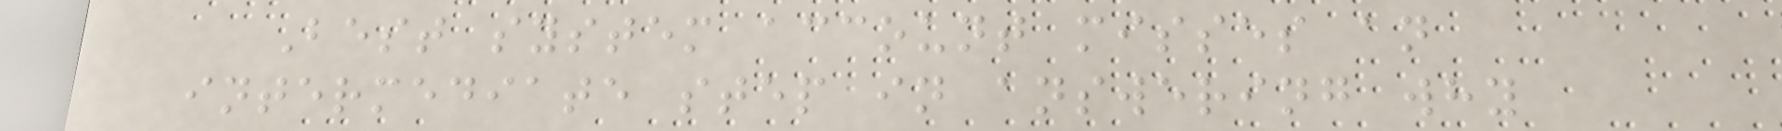Best system account misses an
intermediate step in answering why
